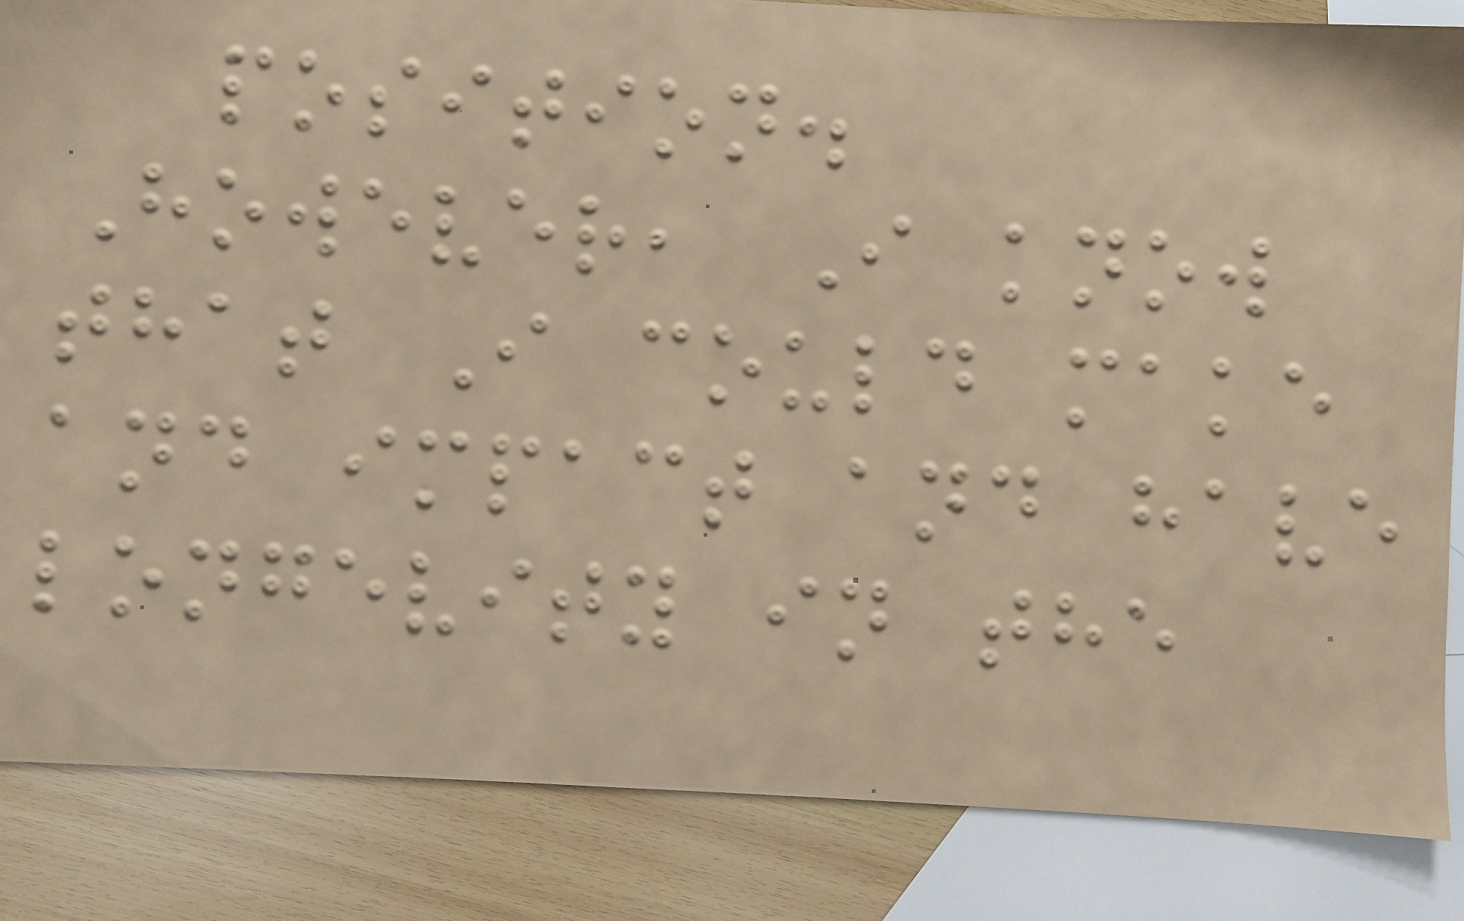position.
However, I know
that I could make
and impact and have
longevity in the
